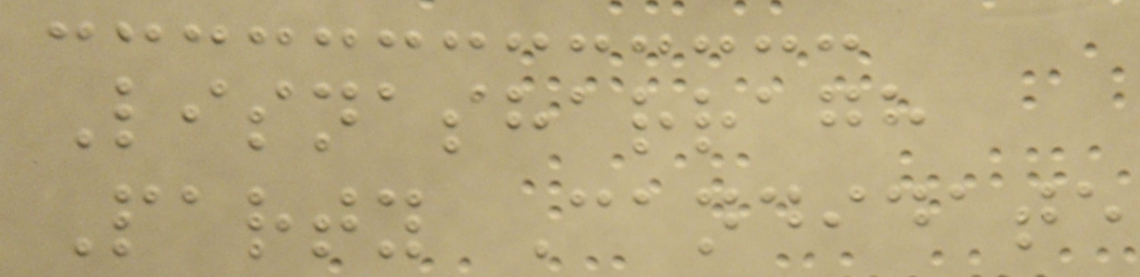Lisnasharragh
Party Candidate
